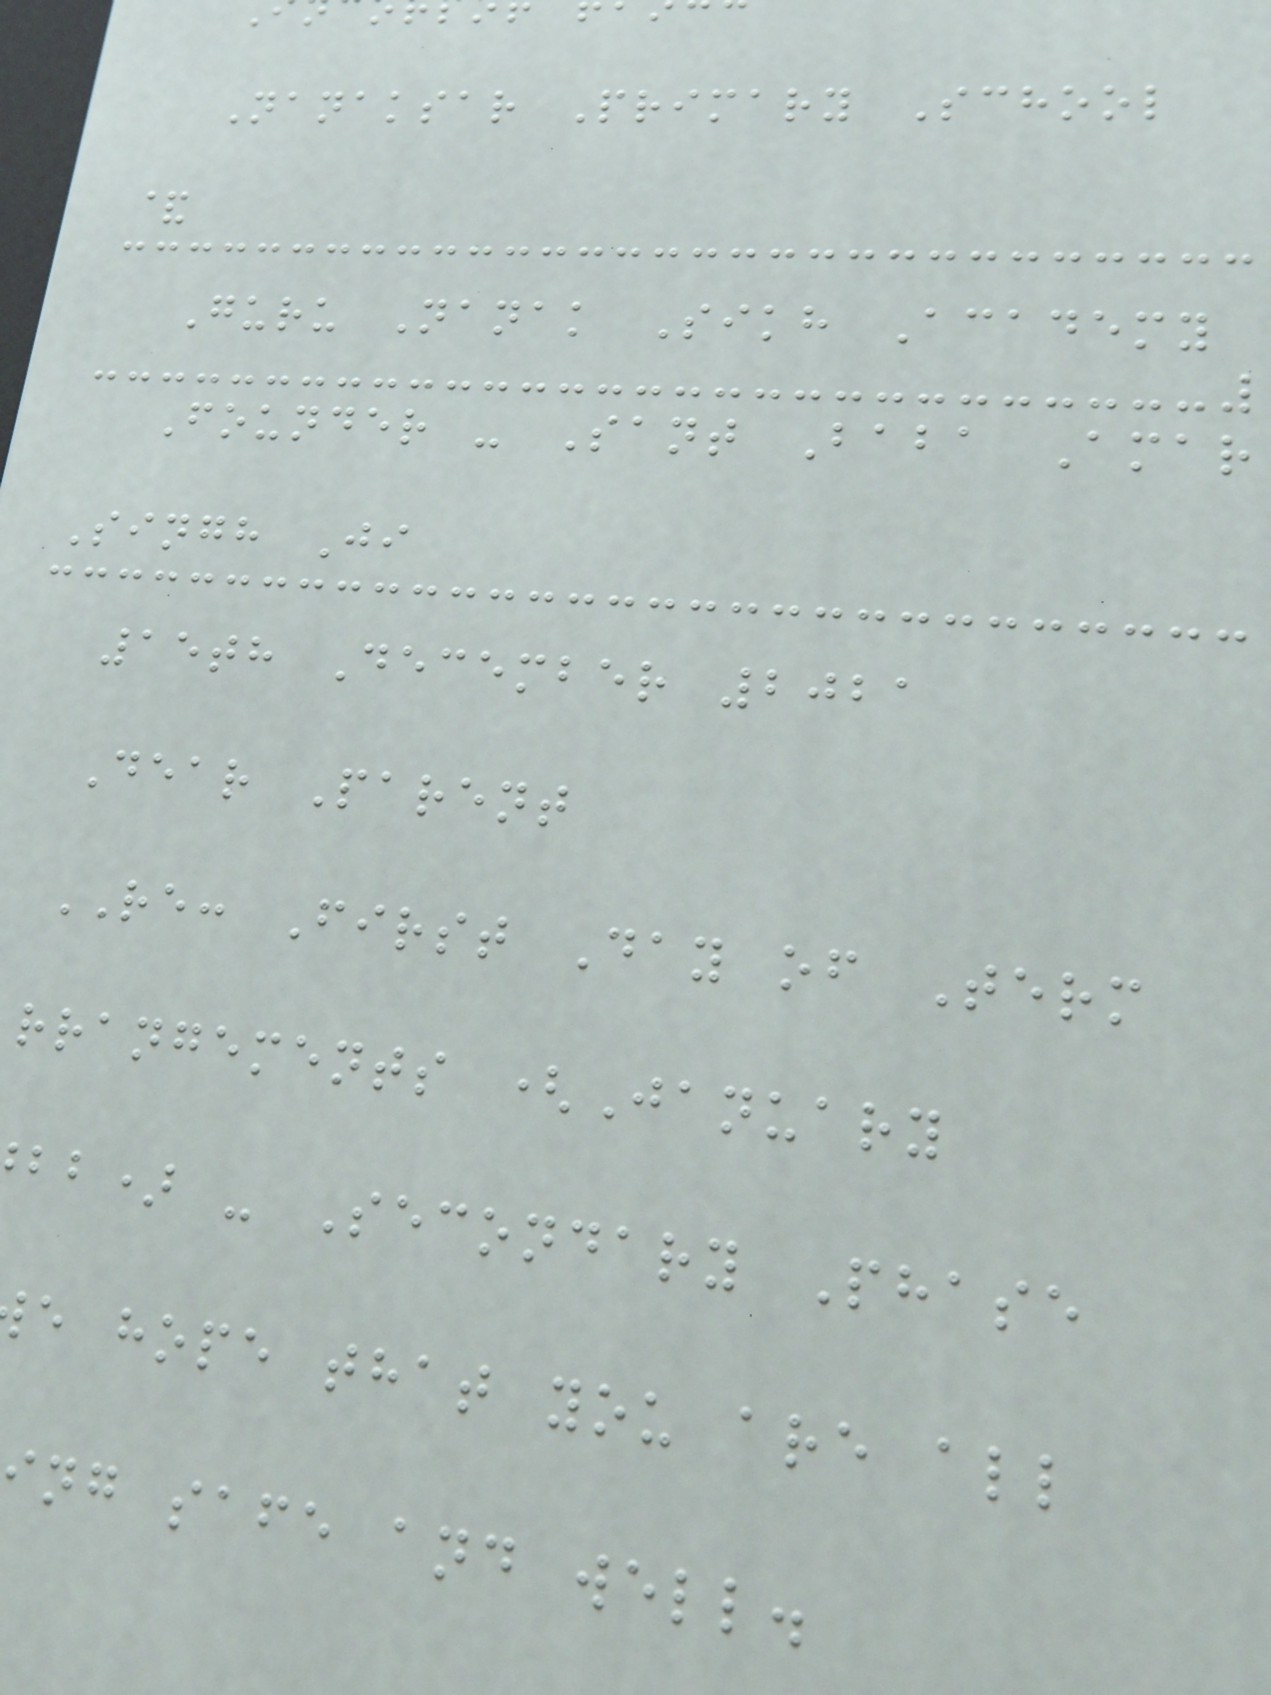Nanaksar Primary School
&
Guru Nanak Sikh Academy
Founder - Sant Baba Amar
Singh Ji
15th December 2021
Dear Parent
RE: First Day of Term
rrangements (January
bb) - Secondary Phase
e hope that you are all
ng safe and well.
